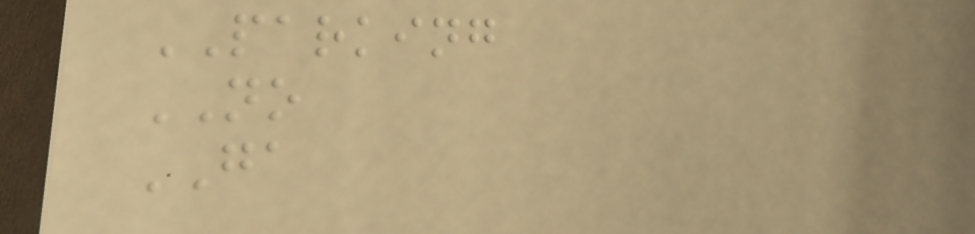PARKING
NO
GA
